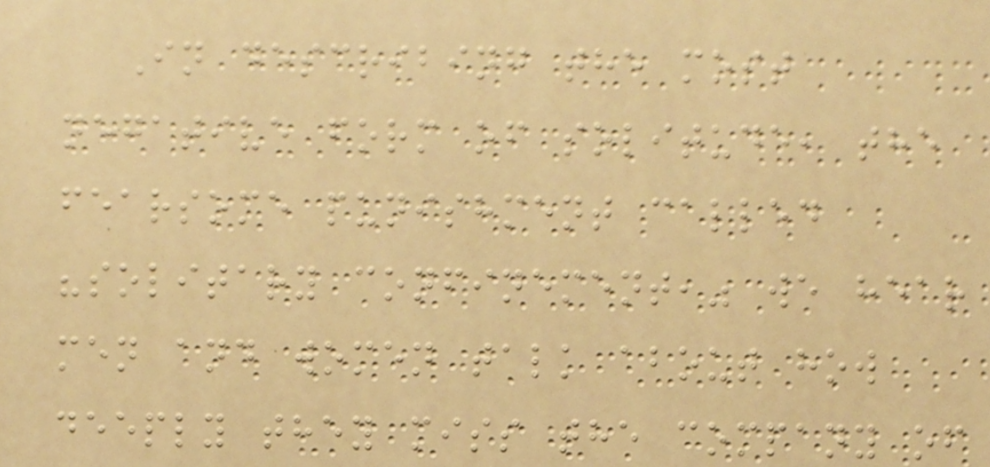In describing the most
negative form of solitude, the
fearsome punishment called
"solitary confinement," we hear
men and women talk about how
deeply they miss the company of
